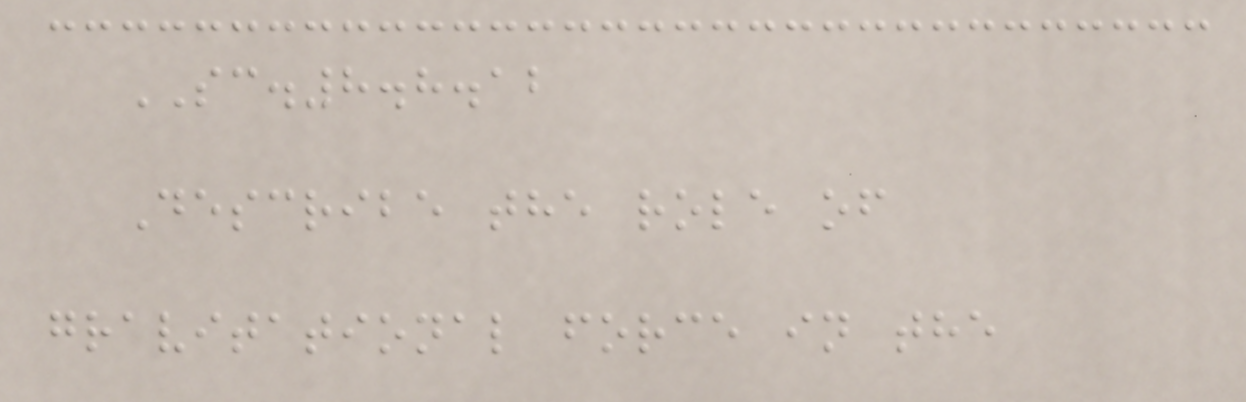SC.8.8.12
Describe the role of
gravitational force in the
